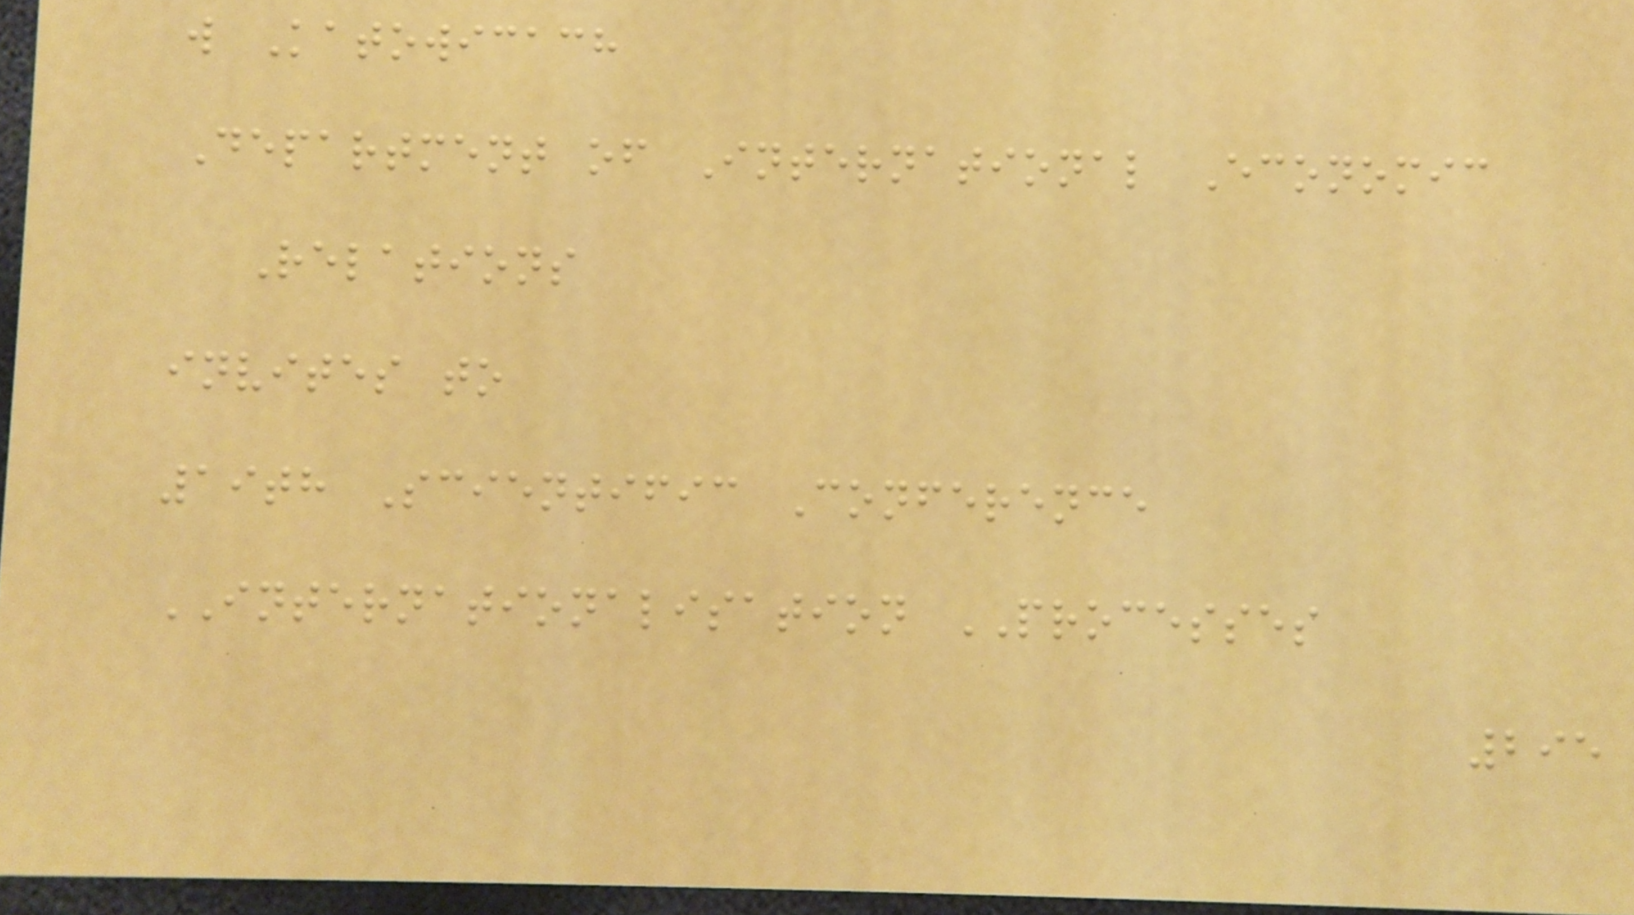w Katowicach
Department of International Economic
Relations
invites to
19th Scientific Conference
INTERNATIONALISATION PROCESSES
295
